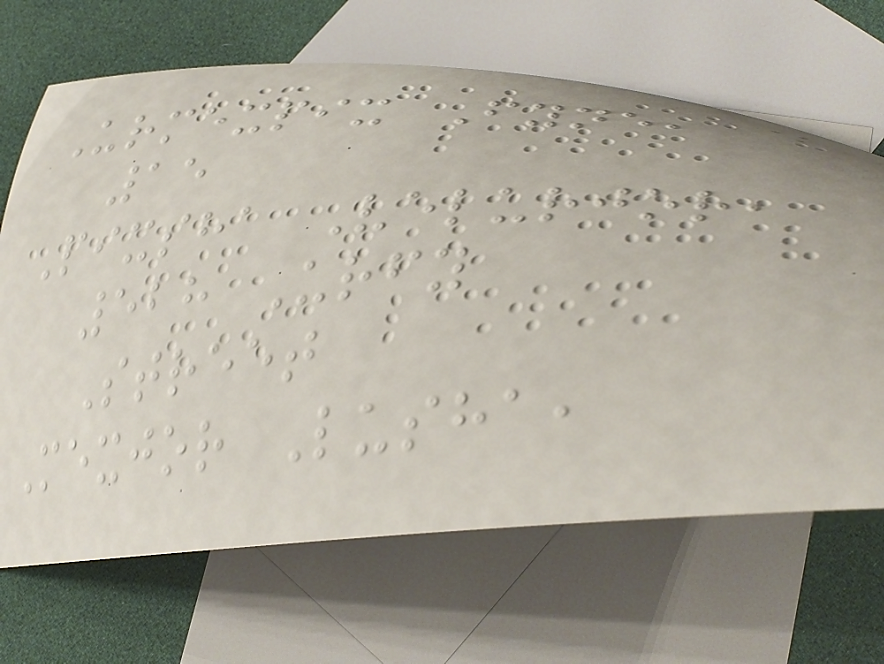Urmexpix Fyne,
15
Pixsha Velurjor,
528 Urfy
Street
Mexjor Lusha,
